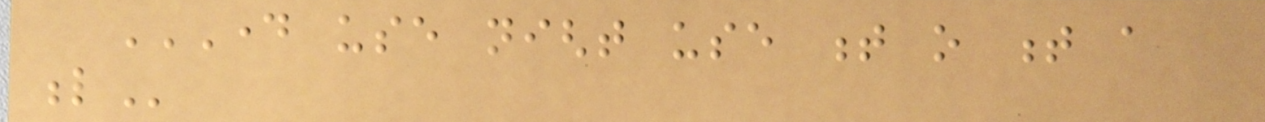DAY USE NIGHT USE T O T A
L
